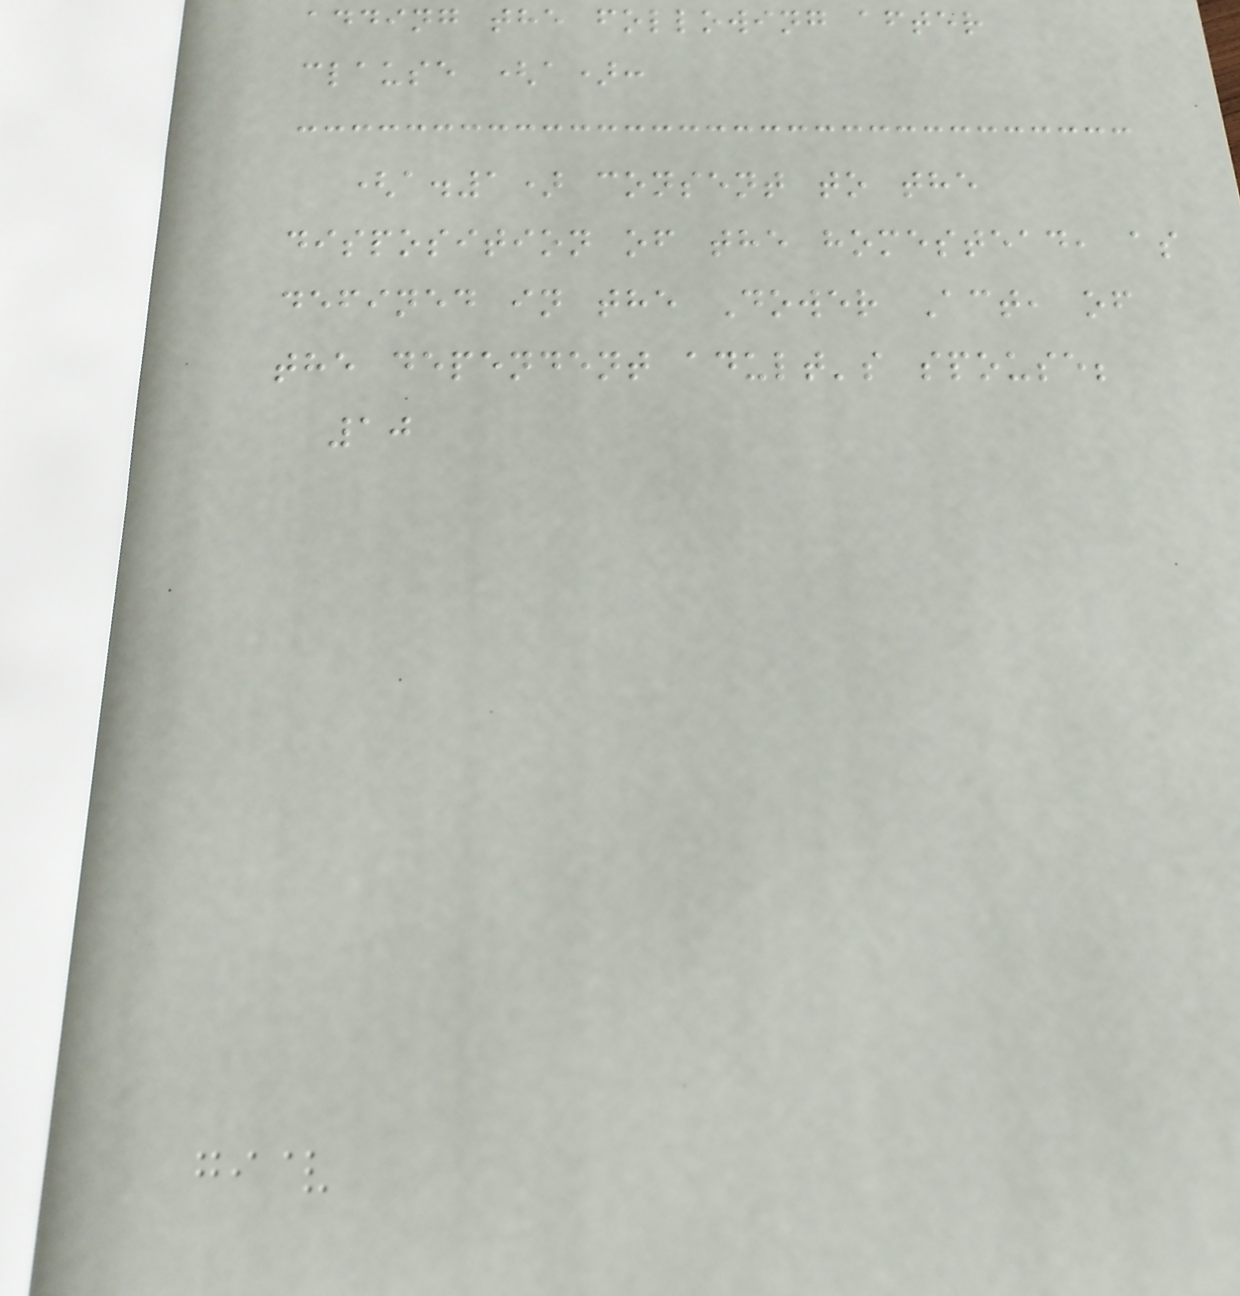adding the following after
clause (a):
(a.1) consent to the
disposition of the homestead, as
defined in the Dower Act, of
the dependent adult's spouse;
10
